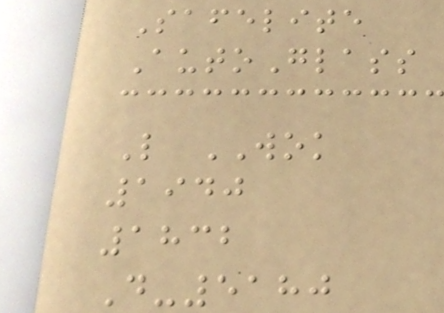Safelite
AutoGlass
L WOK
1940
1832
D-5180
